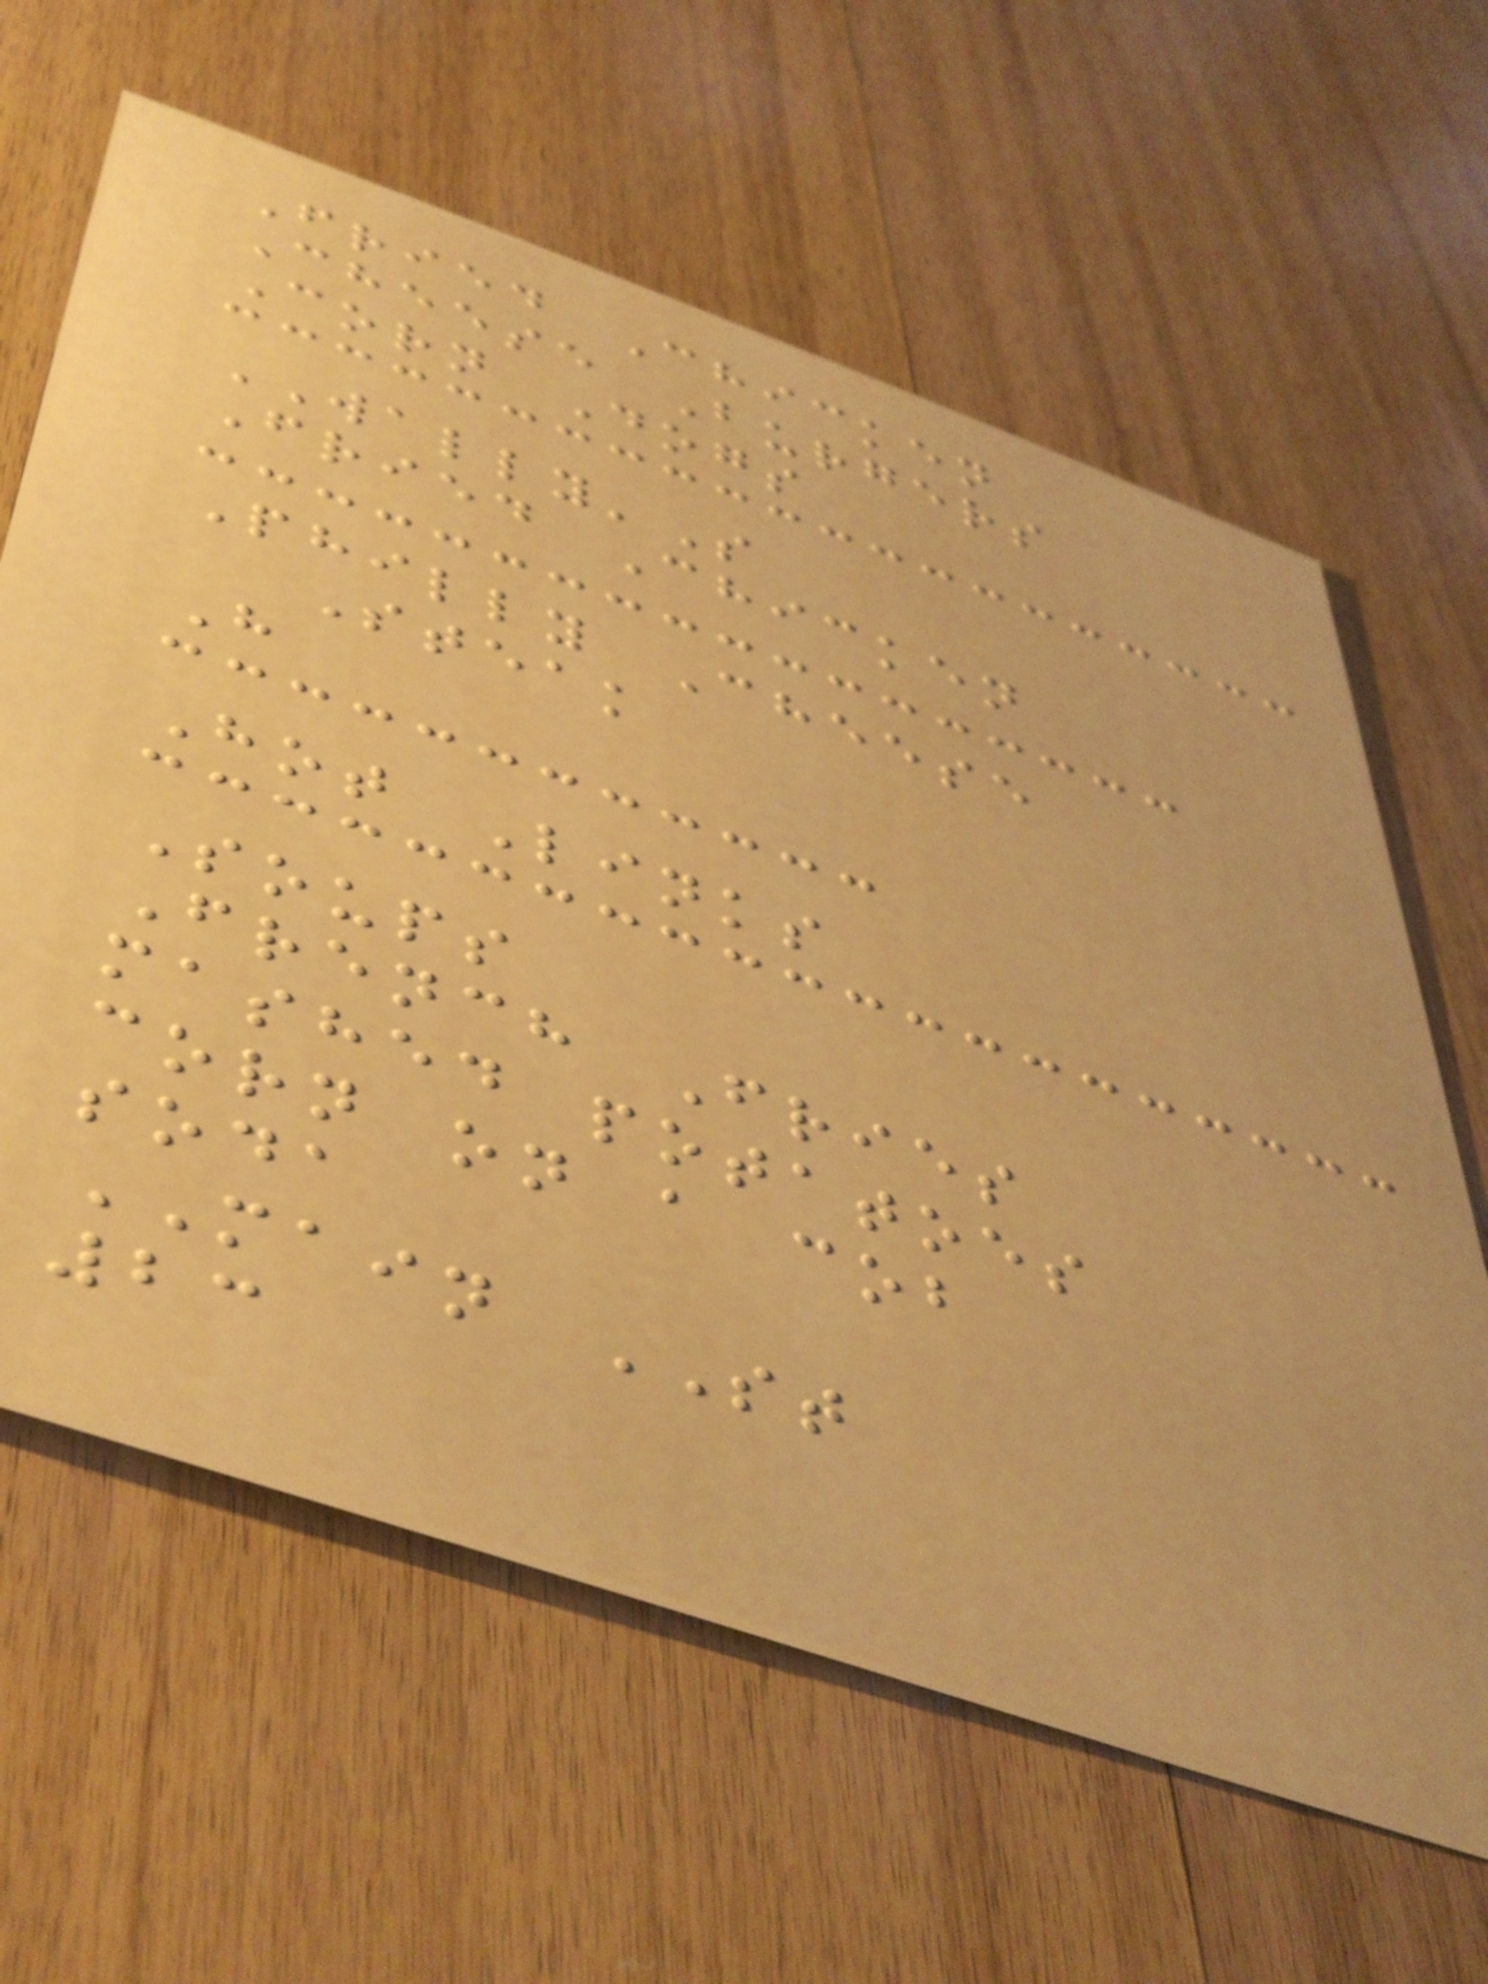Fried Chicken
Cheese Burgers
Corn Dogs
WALLY'S
Fried Chicken
Philly Cheese
Steak
H
Hot Links
Soups
French Fries
mashed potatoes
corn on a cob
soda
MAIN ST
23
